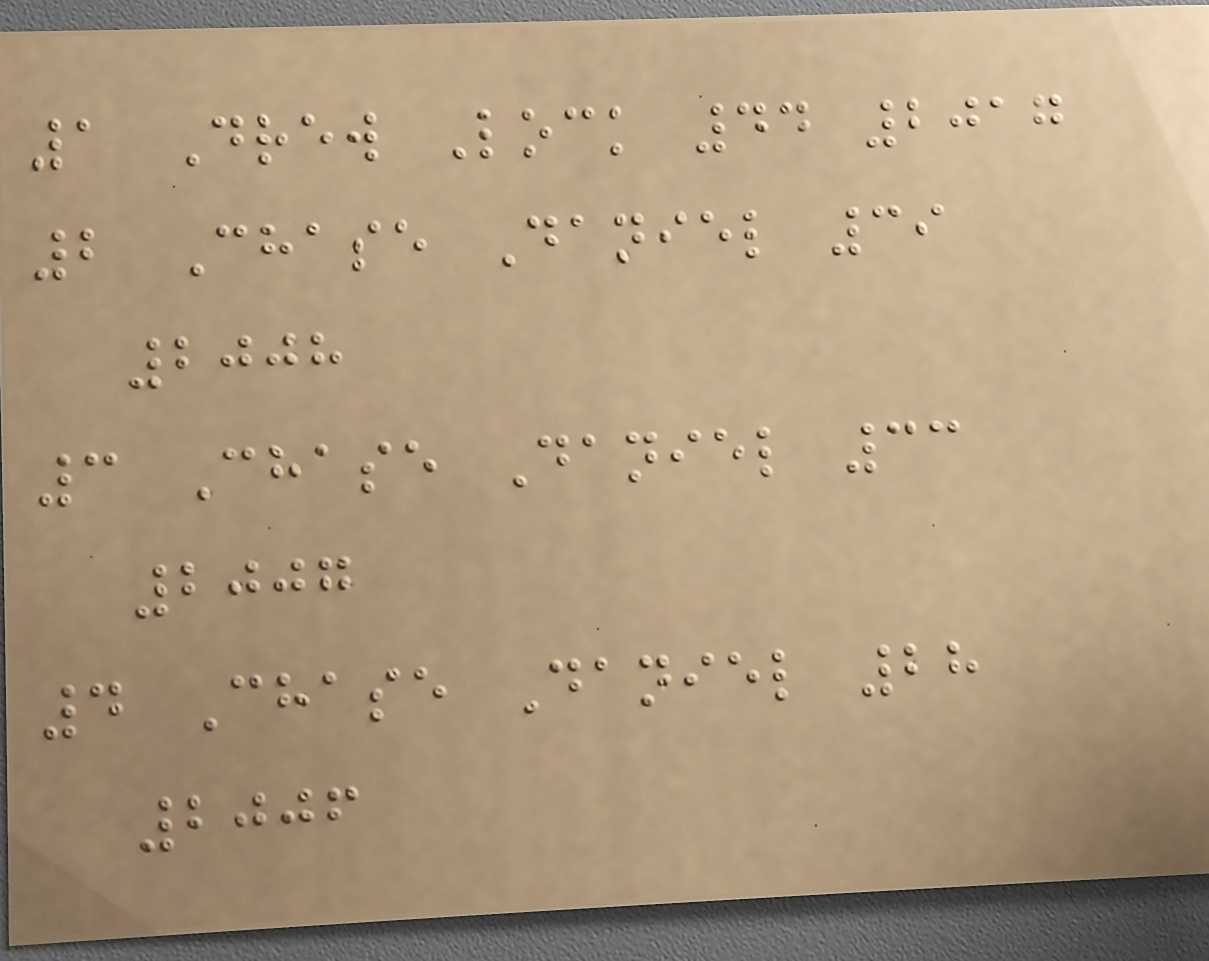1 Drew Lock 44 2017
2 Chase Daniel 39
2008
3 Chase Daniel 33
2007
4 Chase Daniel 28
2006
